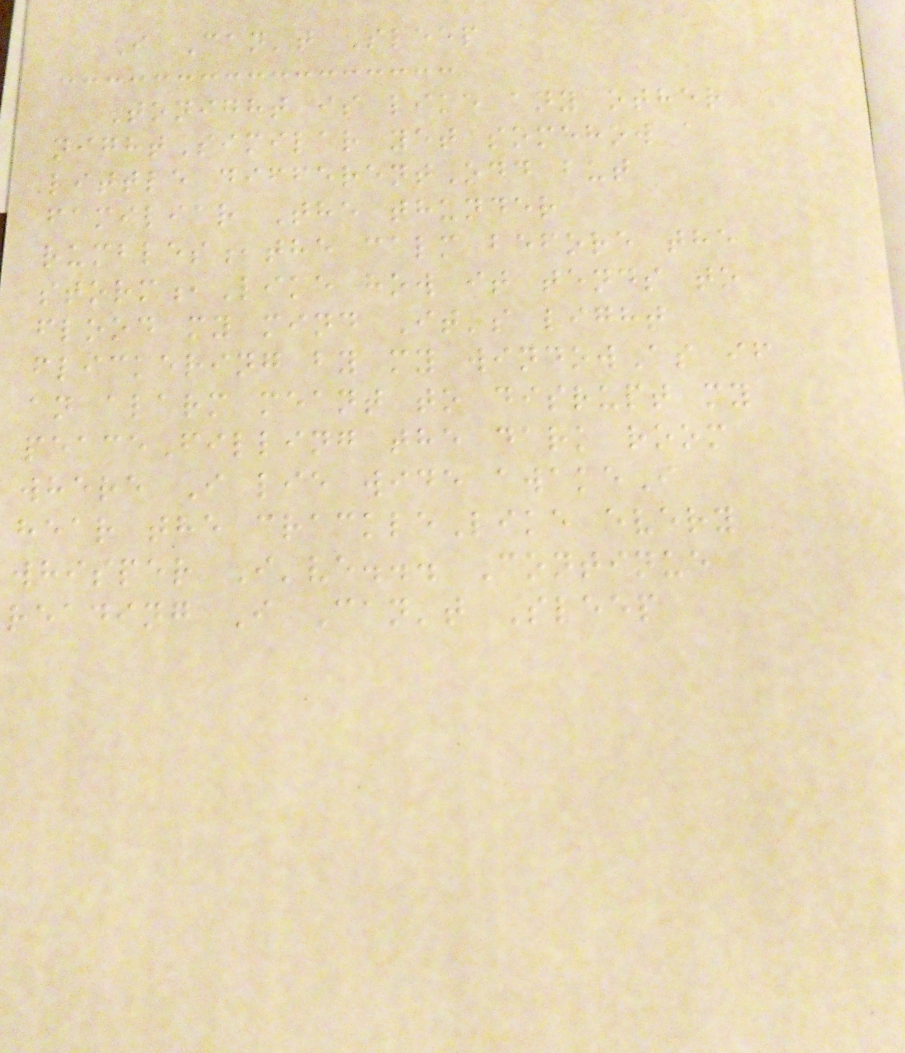I Can't Sleep
Tonight is like any other
nightSimilar yet somehow a
little differentOdd but
familiar The thunder
rumbles,the calm before the
storm,Like how it tends to
flood my mind It's light
flickering by my windowAs if
an alarm meant to disrupt my
peaceFilling the dark room
where I lie wide awakeI
hear the crackleLike every
whisper I've... Continue
reading I Can't Sleep
